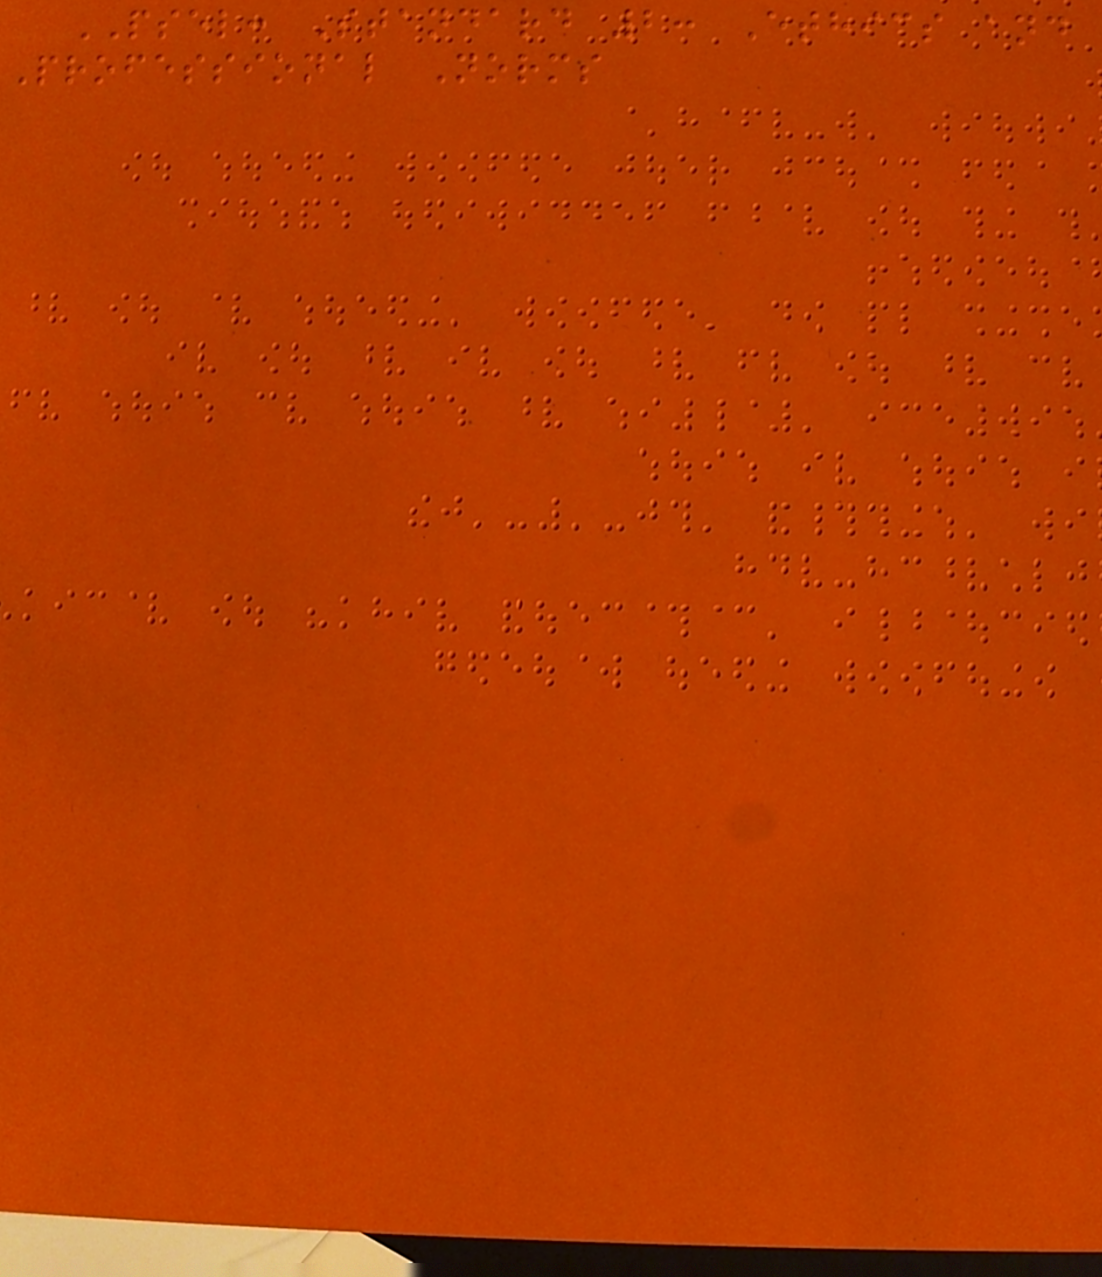PSEL: Standard 2: Ethics and
Professional Norms
